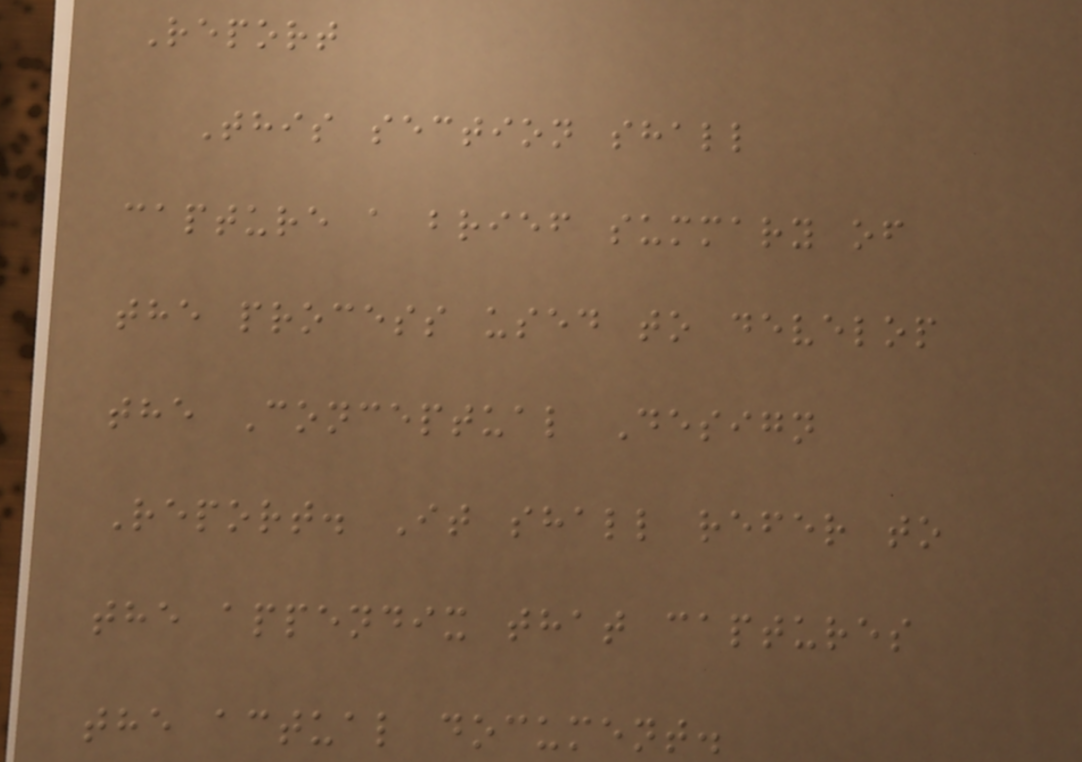Report
This section shall
capture a brief summary of
the process used to develop
the Conceptual Design
Report. It shall refer to
the appendix that captures
the actual document.
